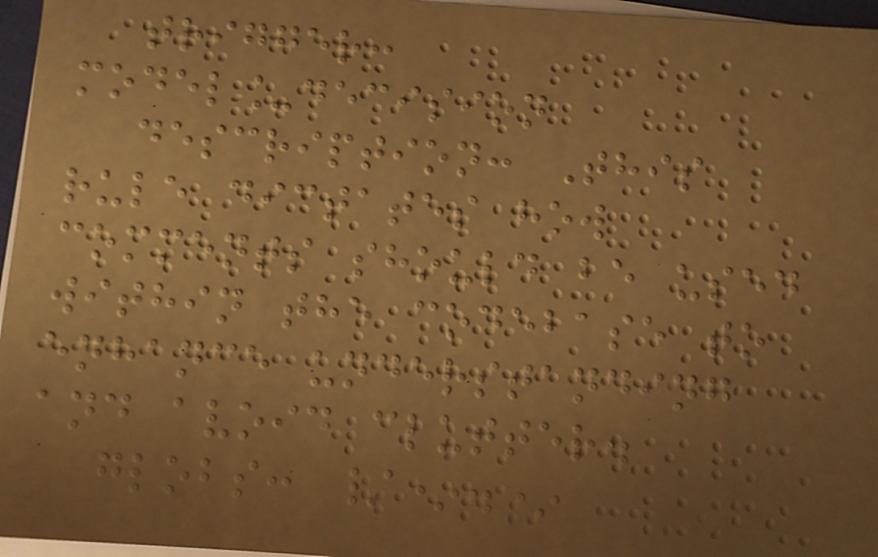trigger:
model_decision
description: This
rule dictates how
comments should be used
within the codebase to
enhance understanding
and avoid clutter.
globs: /*.*
